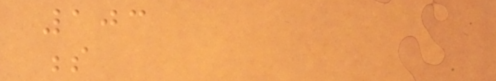103
s
